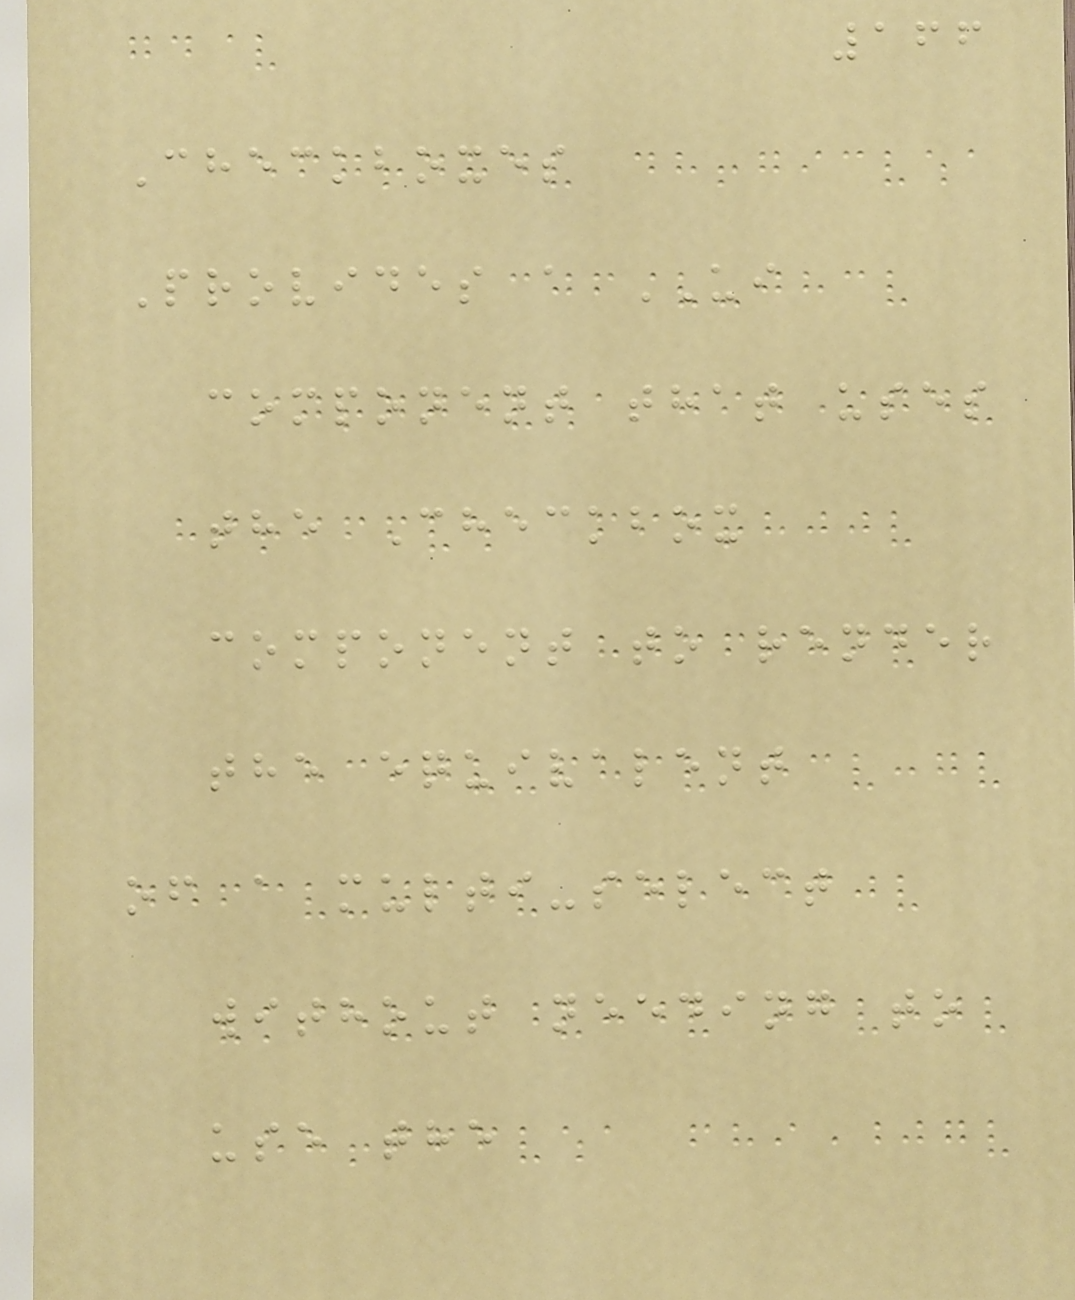166
Checkboxes
Provides a UI
component that uses
the Checkbox
component to render
the equivalent
of a multi-select
without needing to
use the
